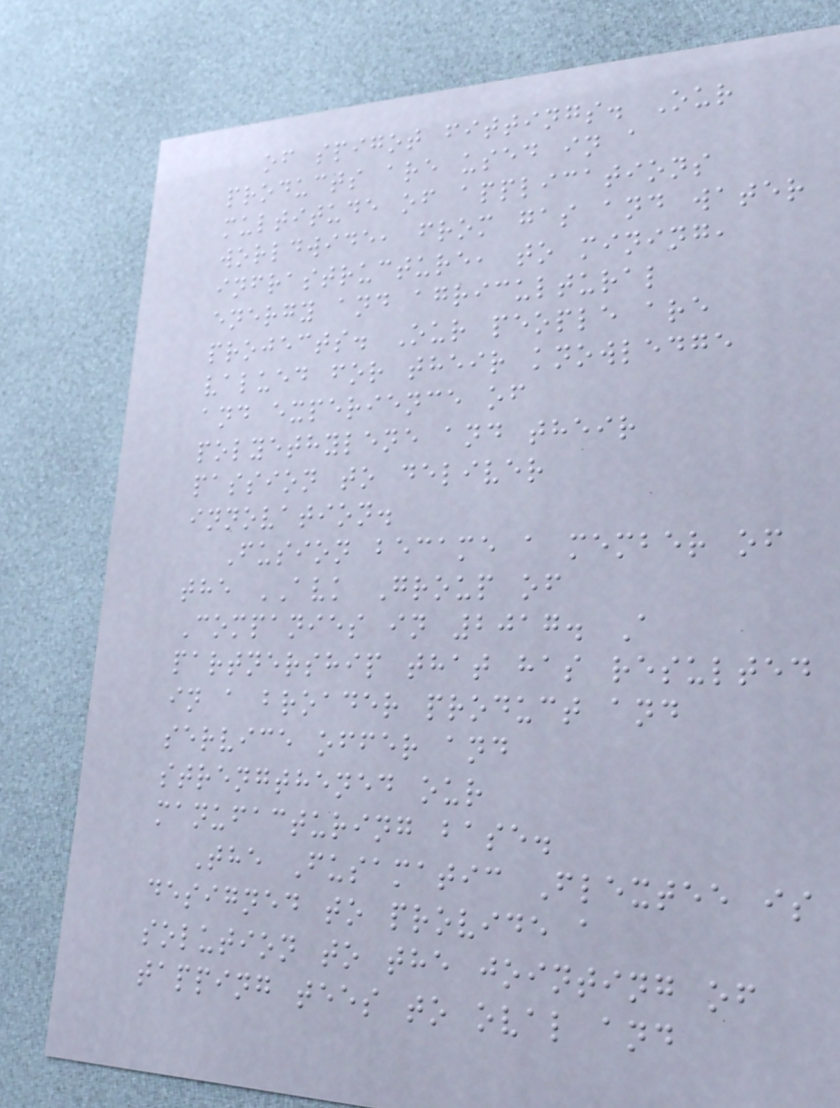of spigot fittings. Our
products are used in a
multitude of applications
worldwide, from gas and water
infrastructure, to mining,
energy and agricultural
projects. Our people are
valued for their knowledge
and experience of
polyethylene and their
passion to deliver
innovation.
Fusion became a member of
the AVK Group of
Companies in 2017. A
partnership that has resulted
in a broader product and
service offer and
strengthened our
manufacturing base.
The Fusamatic Flextee is
designed to provide a
solution to the jointing of
tapping tees to oval and
